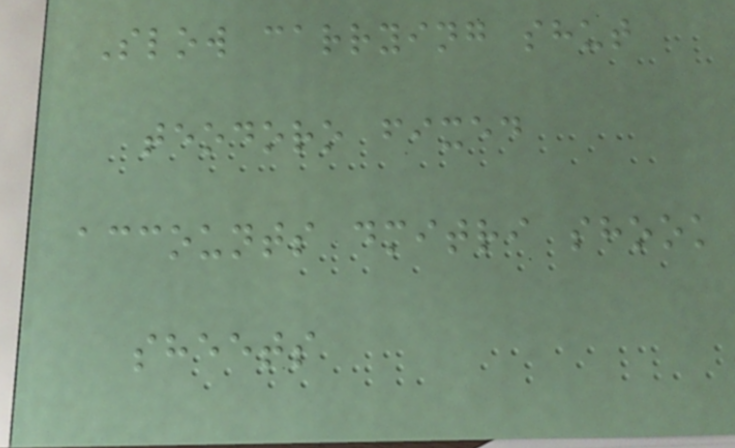Slow carrying shut
teodoro fixed
accounts dmitri shook
sheets
